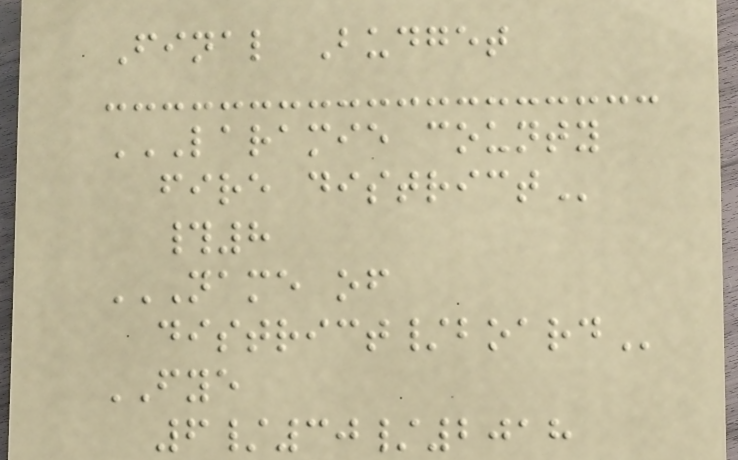Final Budget
LARAMIE COUNTY
FIRE DISTRICT
#8
NAME OF
DISTRICT/BOARD
FYE
6/30/2018
